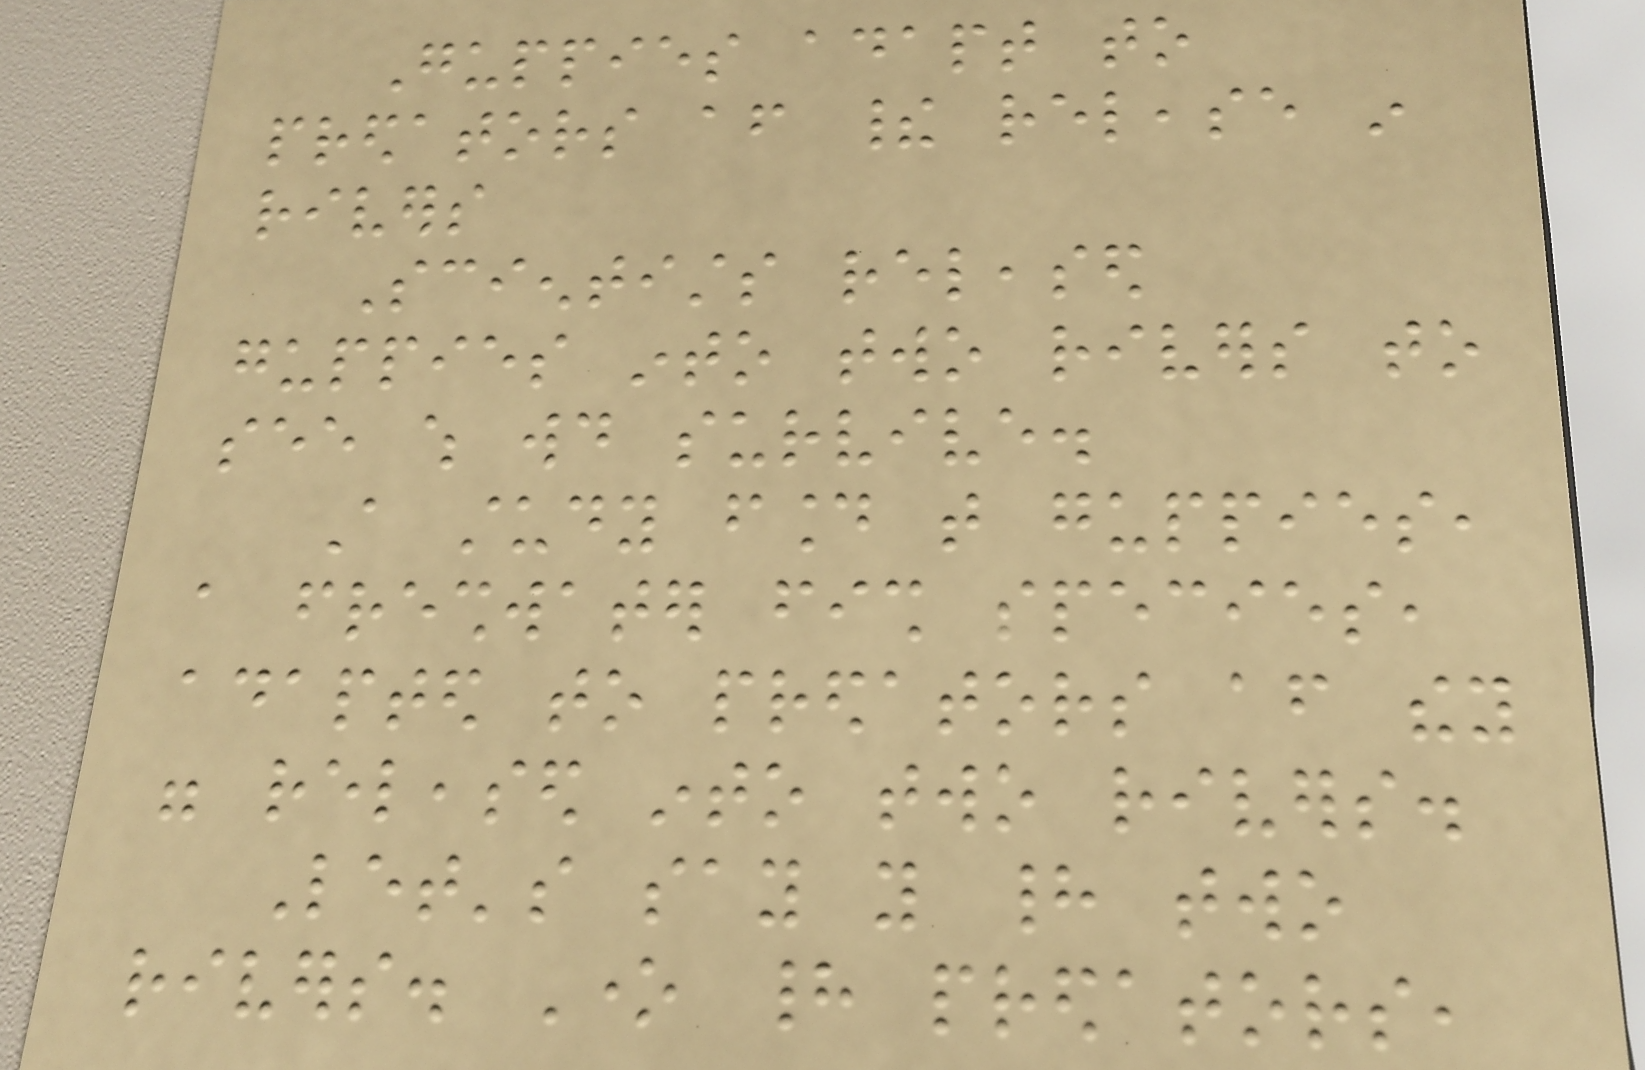Guppies adapt to
predators after their release in
rivers
Scientists released
guppies into two rivers to
see which would survive.
A study found that guppies,
a freshwater fish species,
adapted to predators after they
were released into two rivers.
Let's say you had two
rivers. One had predators,
